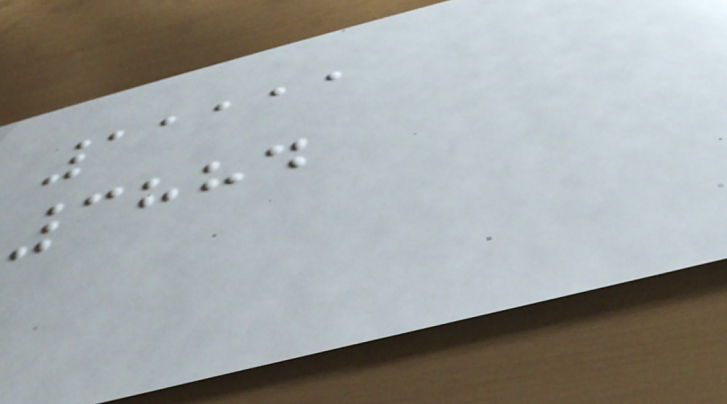11111
3884
